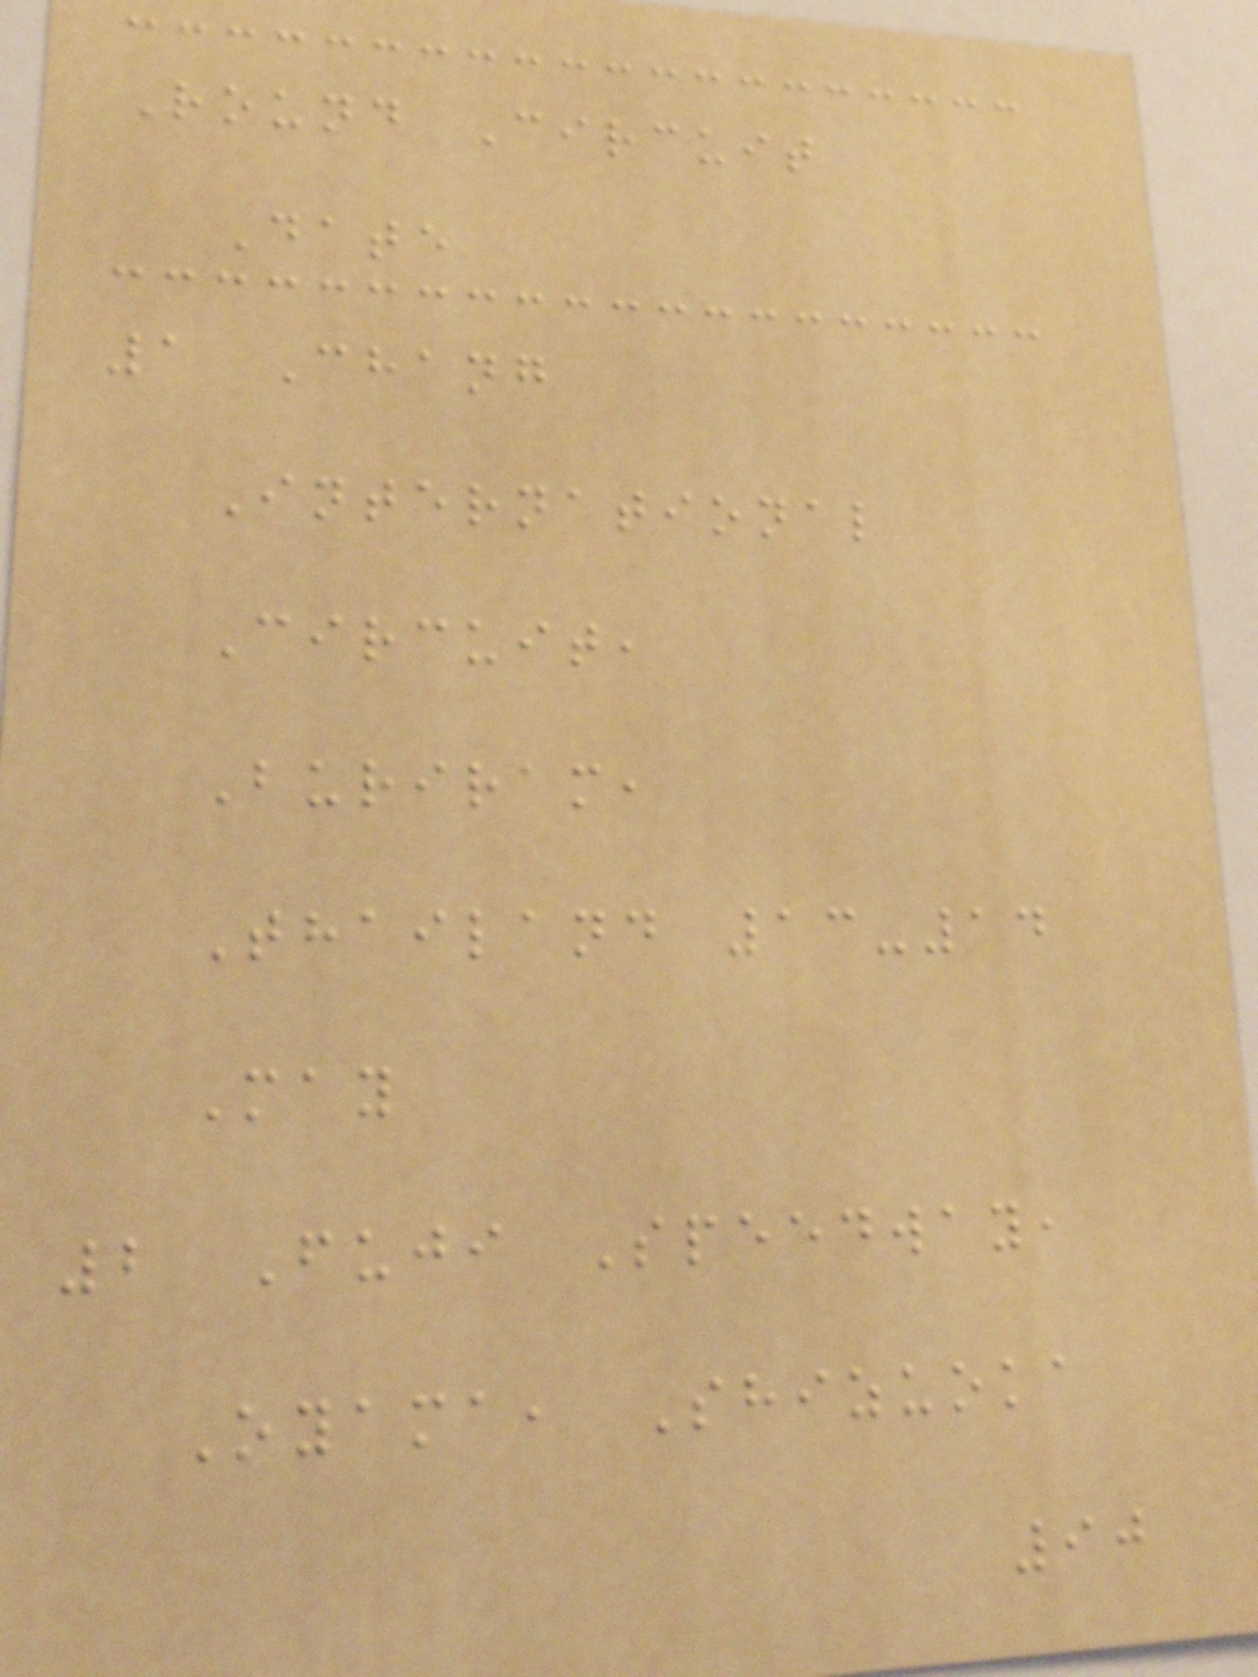Round Circuit
Date
1 Chang
International
Circuit,
Buriram,
Thailand 13-14
May
2 Fuji Speedway,
Oyama, Shizuoka
90
